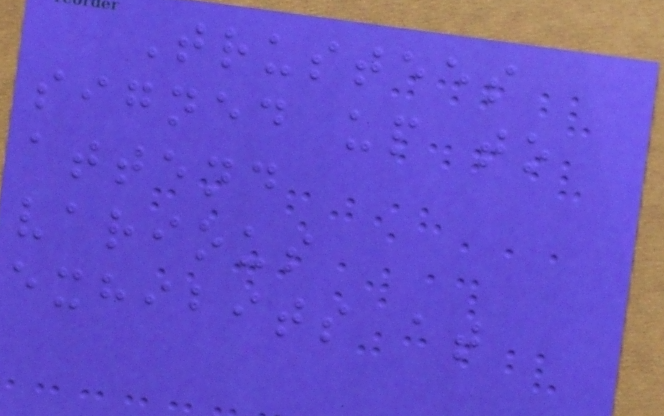Trustees
signed up to
attend
various
exhibits at
